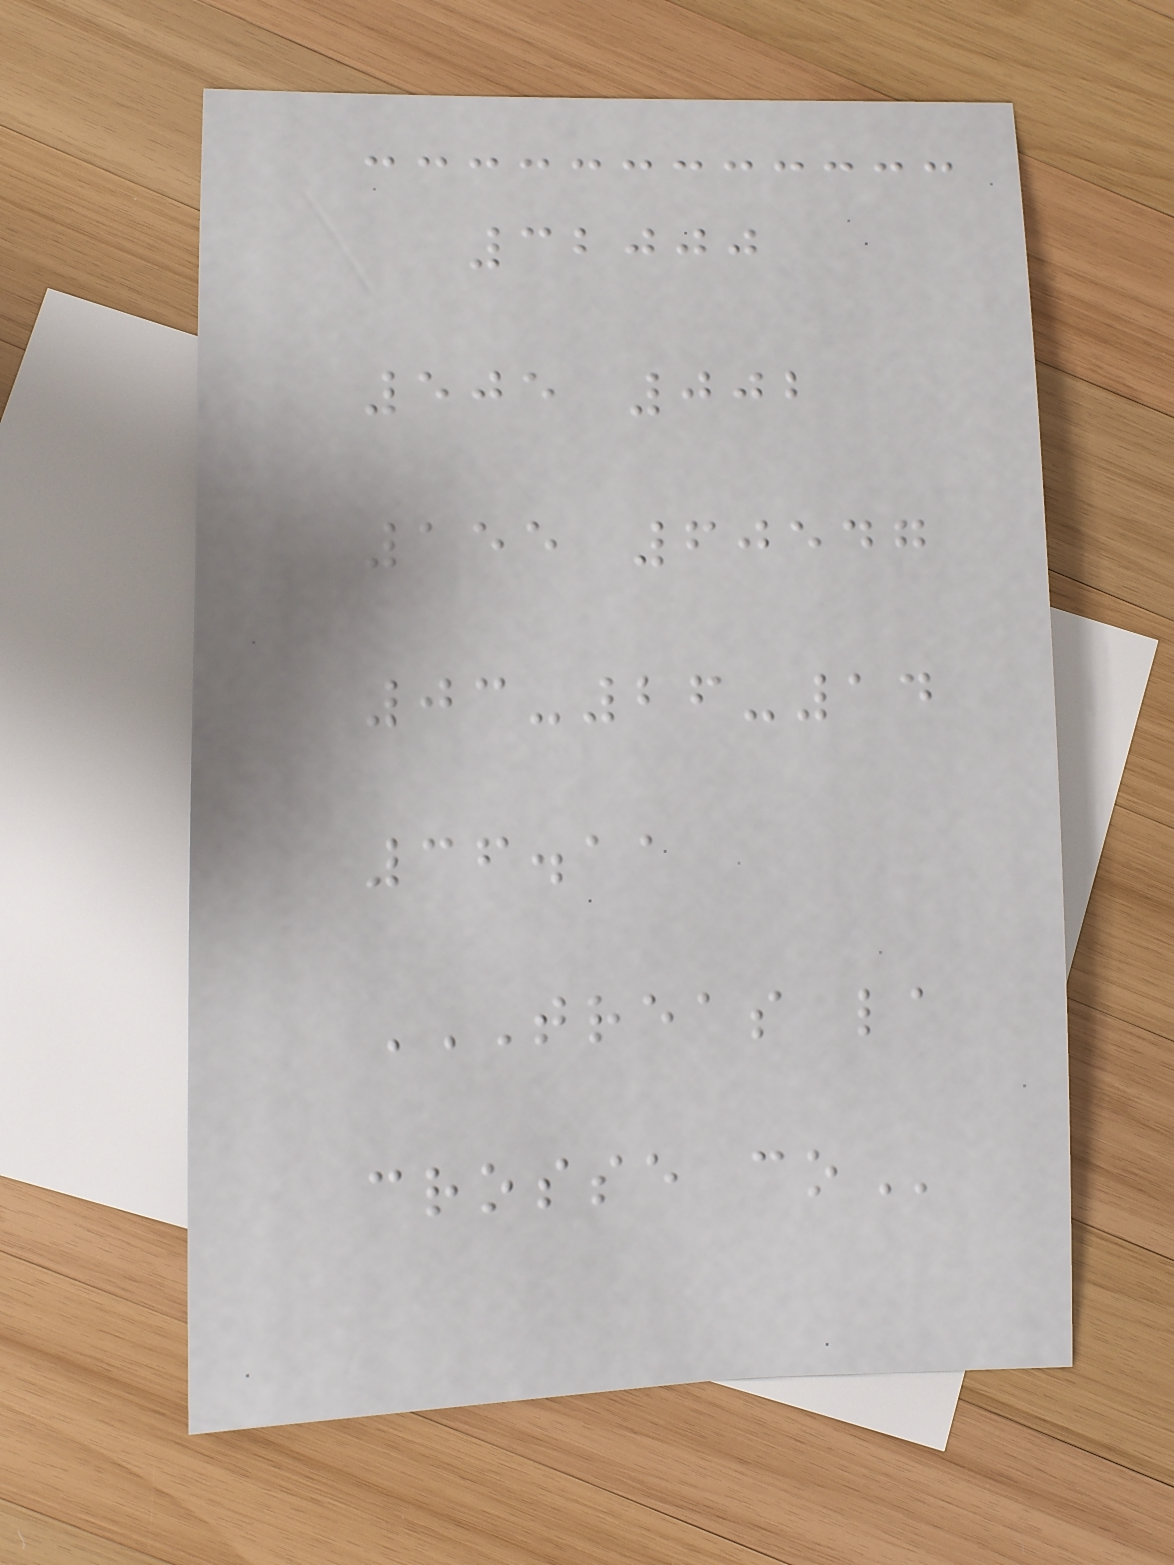32000
505 002
155 60547
03-26-14
36.11
TREAS LA
CROSSE CO
